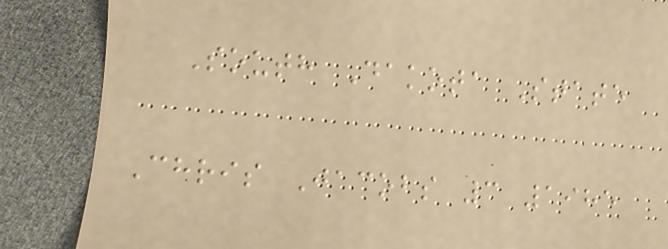South Dakota State
Chris Jacobs 3 1985
